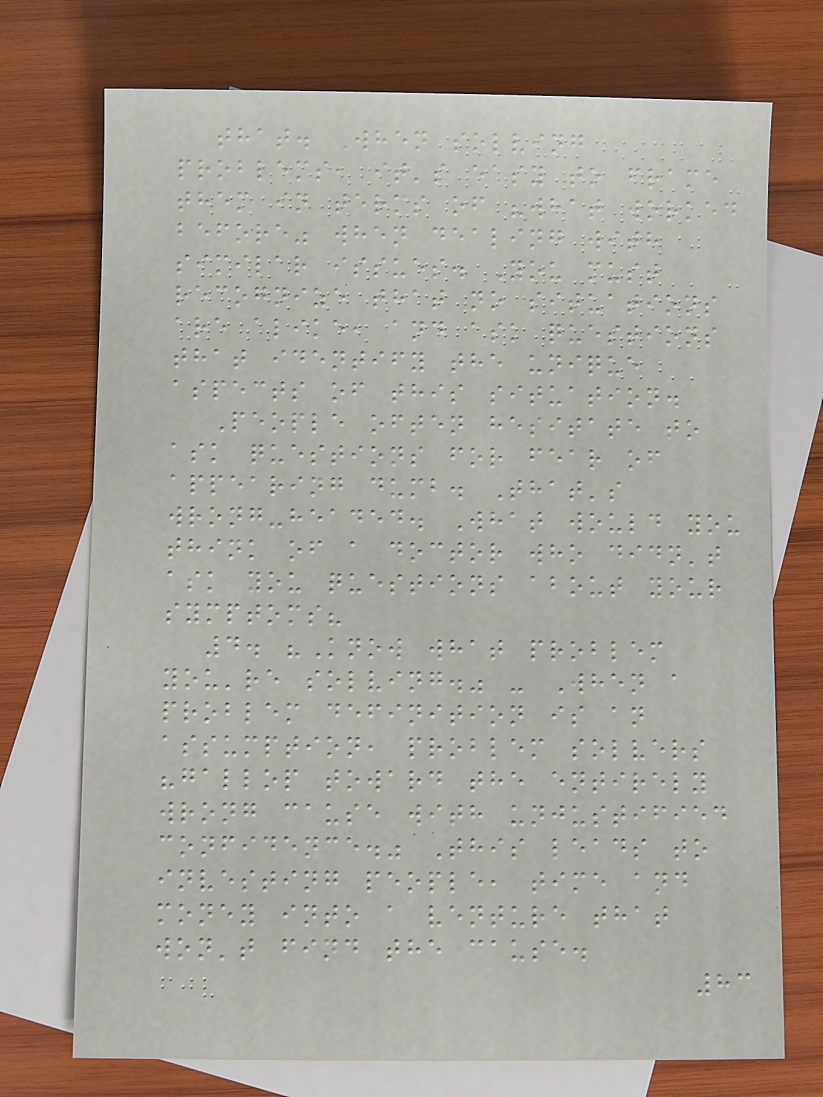that. When solving
problems, it's easy to frame
them in terms of "what worked
before" when dealing with
similar issues. You must
recognize that no situations
are alike, and ask questions
that identify the unique
aspects of this situation.
People often hesitate to
ask questions for fear of
appearing dumb. That's
wrong-headed. What would you
think of a doctor who didn't
ask you questions about your
symptoms?
4. "Know what problem
you're solving." - When a
problem definition is an
assumption, problem solvers
"gallop toward the entirely
wrong cause with unjustified
confidence." This leads to
investing people, time and
money into a venture that
won't find the cause.
83
